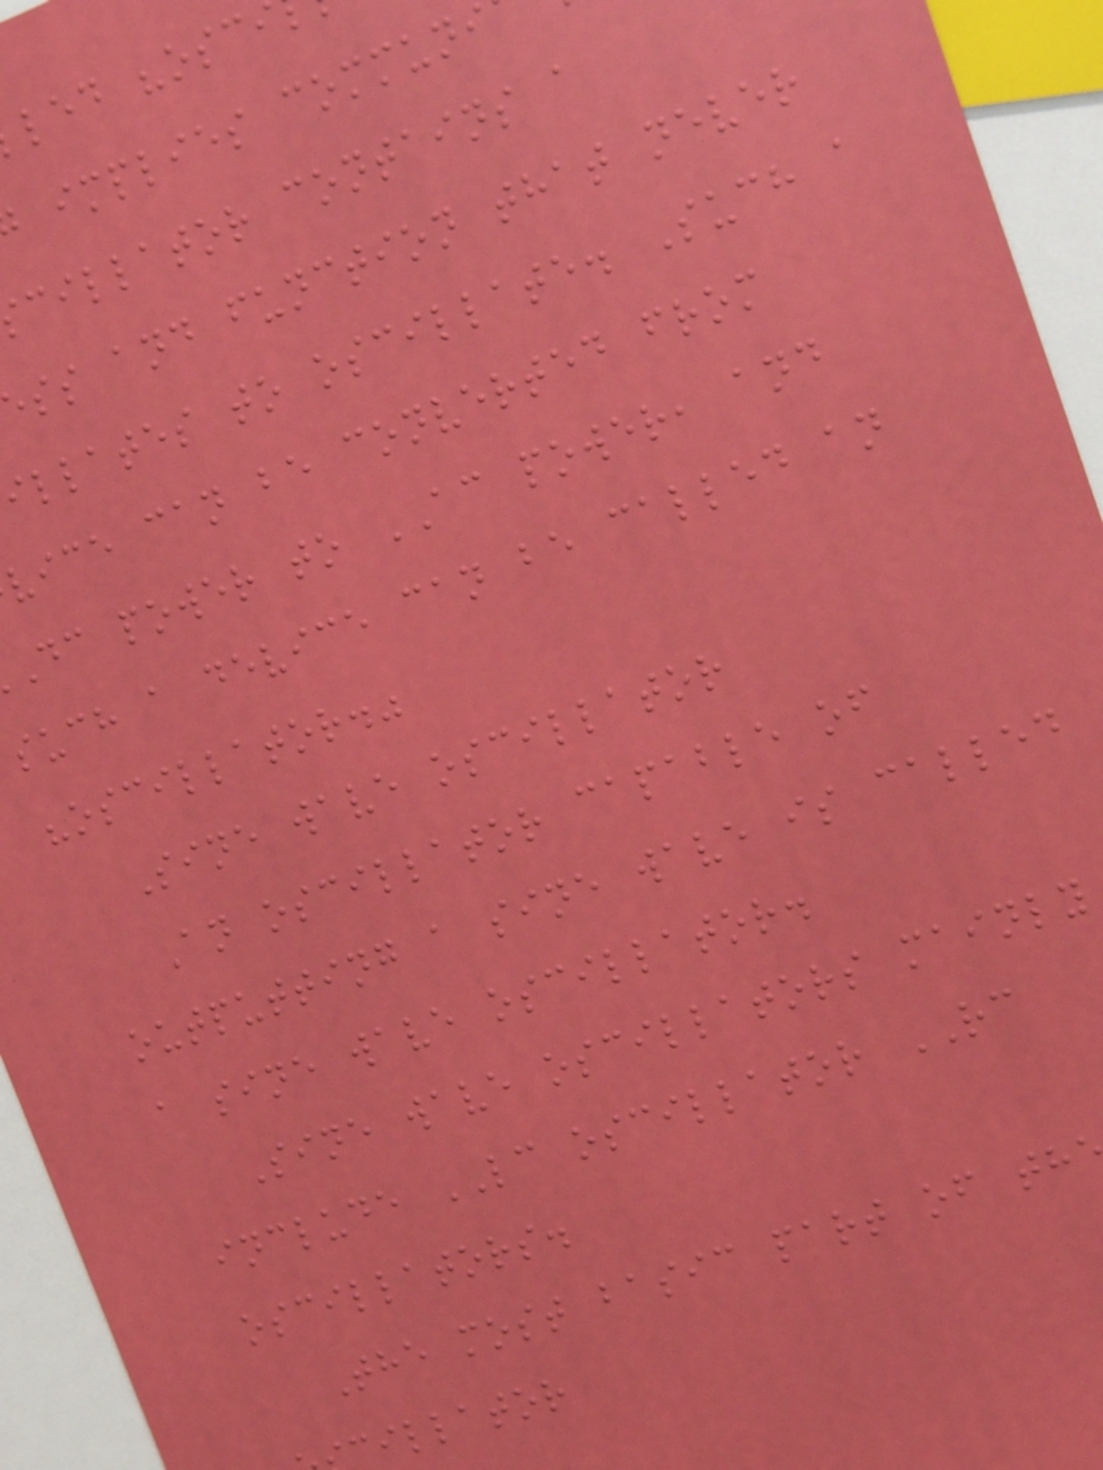led "osc
implies communi
cillator contains a
ss and function that never
illates to oscillate. Such a
vice can be converted from
dc power to AC power, and
such a device can be called an
"oscillator."
Sine wave oscillator
An oscillator capable of
outputting a sine wave is called
a sine wave oscillator.
Sine wave oscillators mainly
include LC oscillator RC
oscillators.
The most basic part of th
cillator
